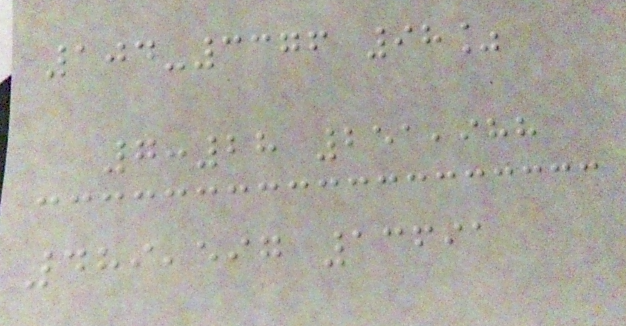104-3376 98%
7:28 251,988
489,597 13691
